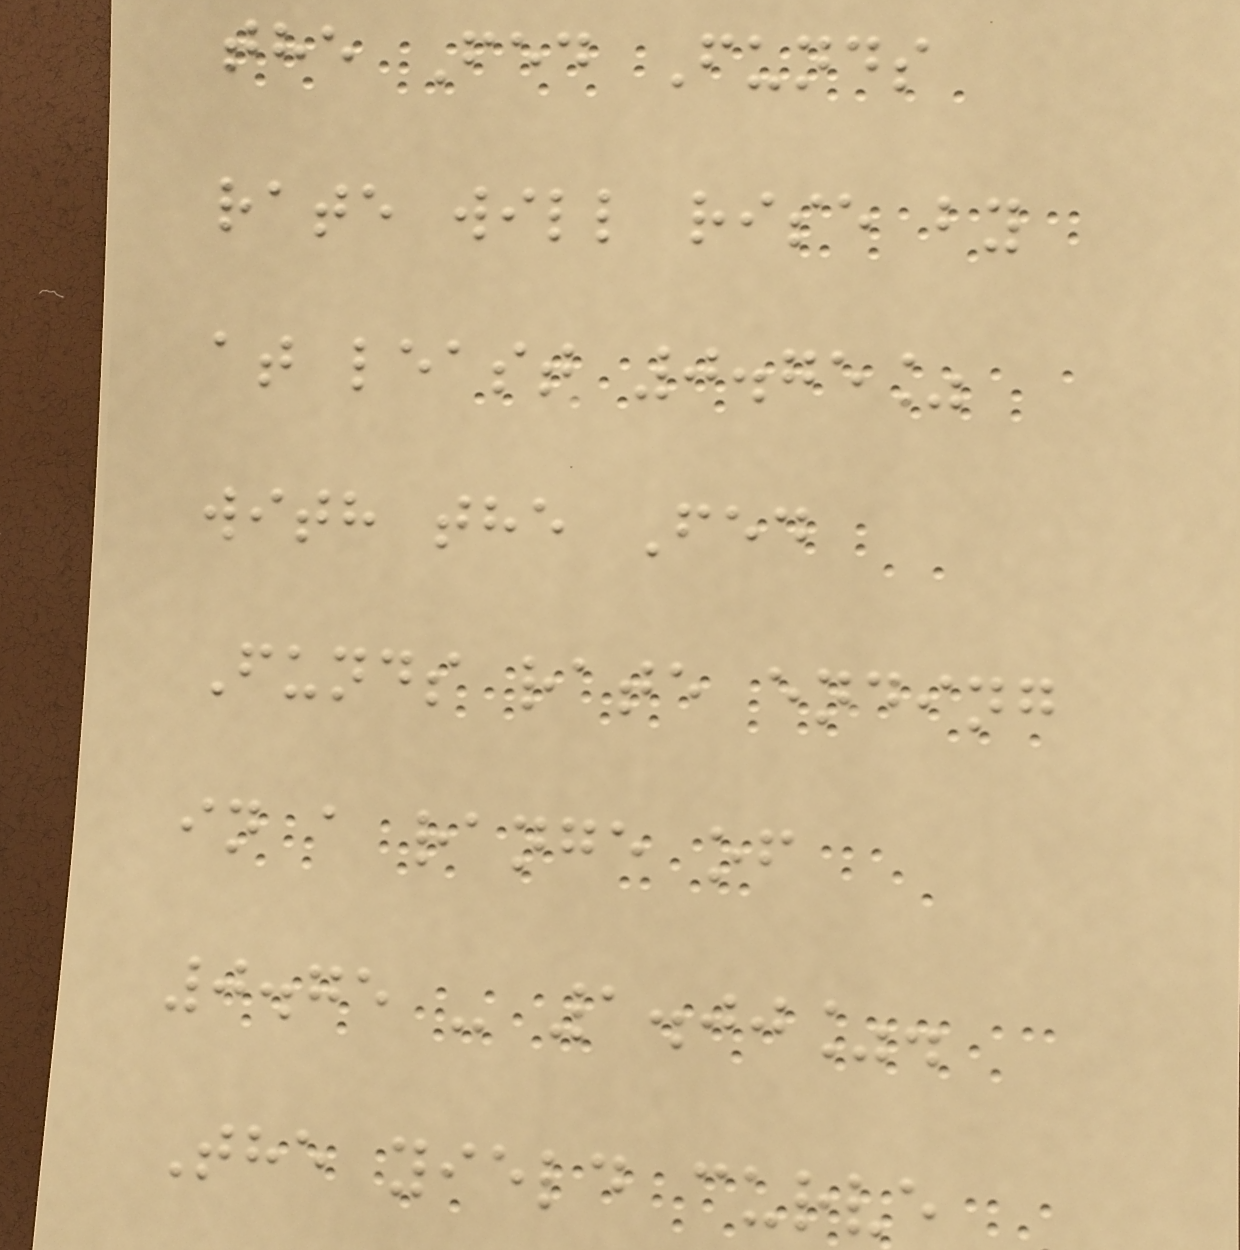the Fed Funds
rate will rise by
at least 0.75%
with the Fed
Funds rate ending
in a range of
0.75 - 1.00%.
The yield curve
